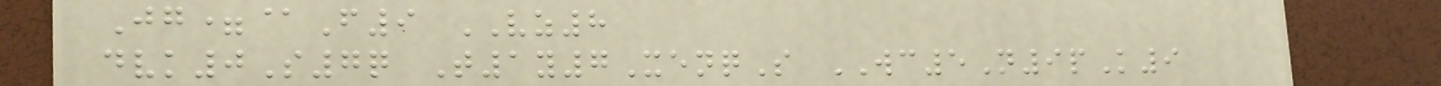Jg=@F9 VZ8
dvk0S7q T1y7XenqS WC5N9pK9
